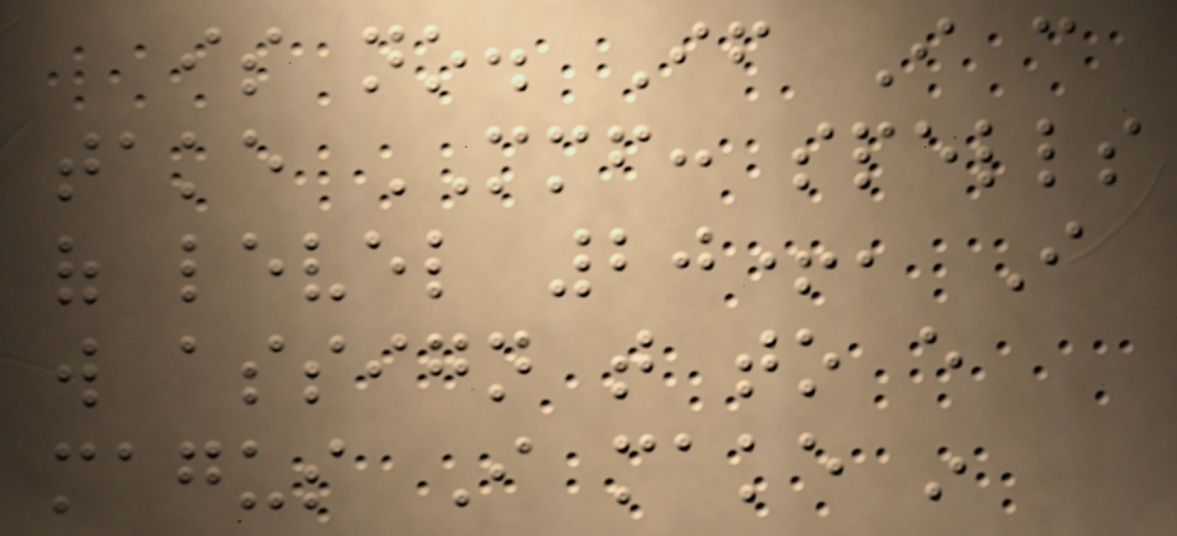is no. If I can
take MMF: spells
of level 20+, I
will assign that to every
magus I make in
